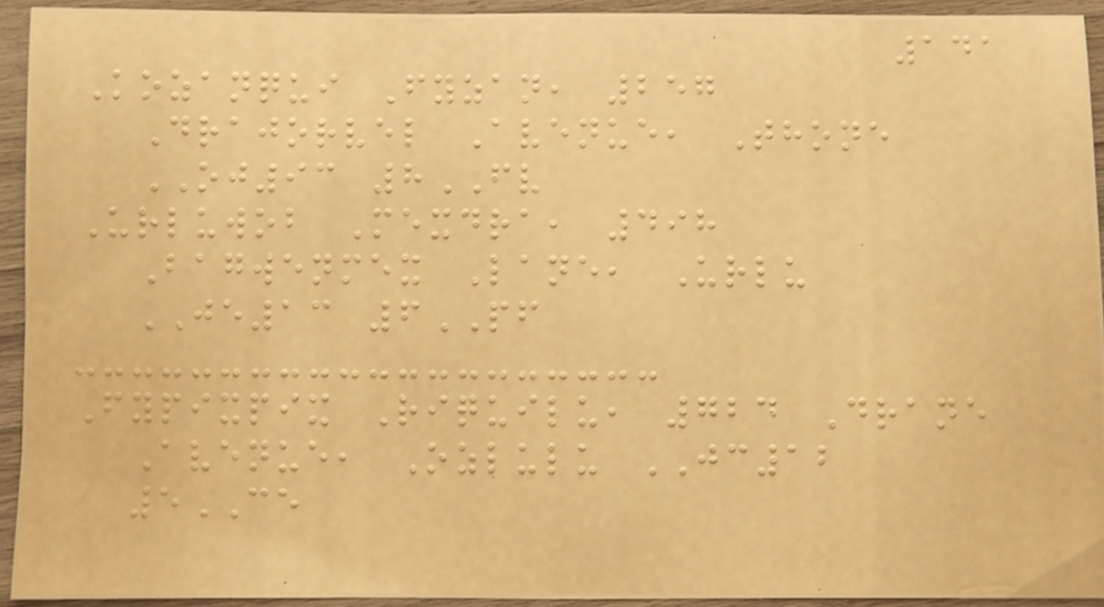141
Kozanqui Fyzan, 257
Drajorvel Avenue, Thone
OJ93 8FV
Urluwob Mexdra, 498
Bagwenmex Lane, Urlu
JE13 6PF
Fypixpix Riquilu, 724 Drane
Avenue, Ozlulu JC12
5CE
